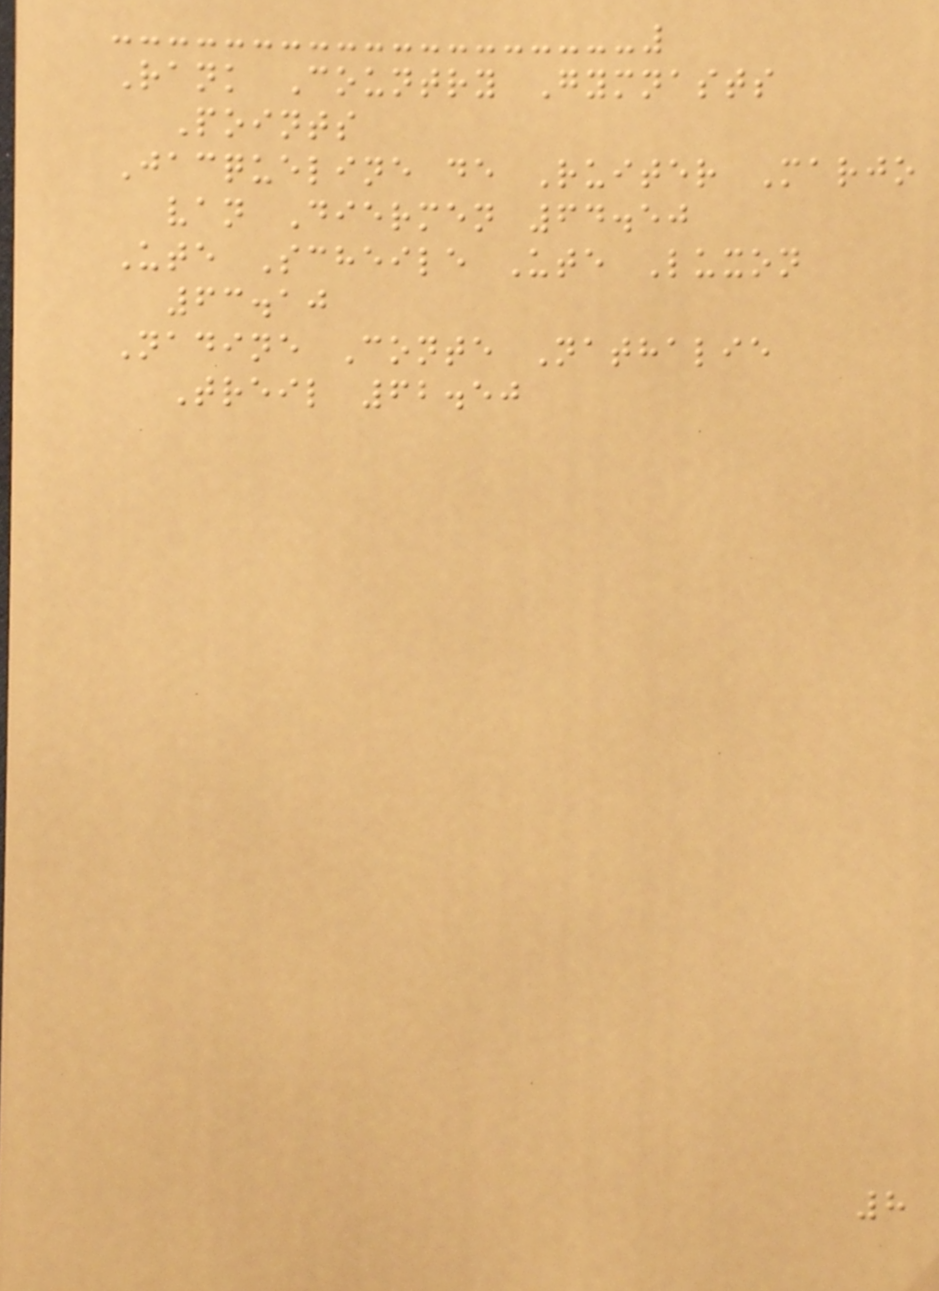Rank Country Gymnasts
Points
Jacqueline de Ruiter Marjo
van Diermen 64.50
Ute Scheile Ute Luxon
63.10
Nadine Conte Nathalie
Treil 62.50
8
